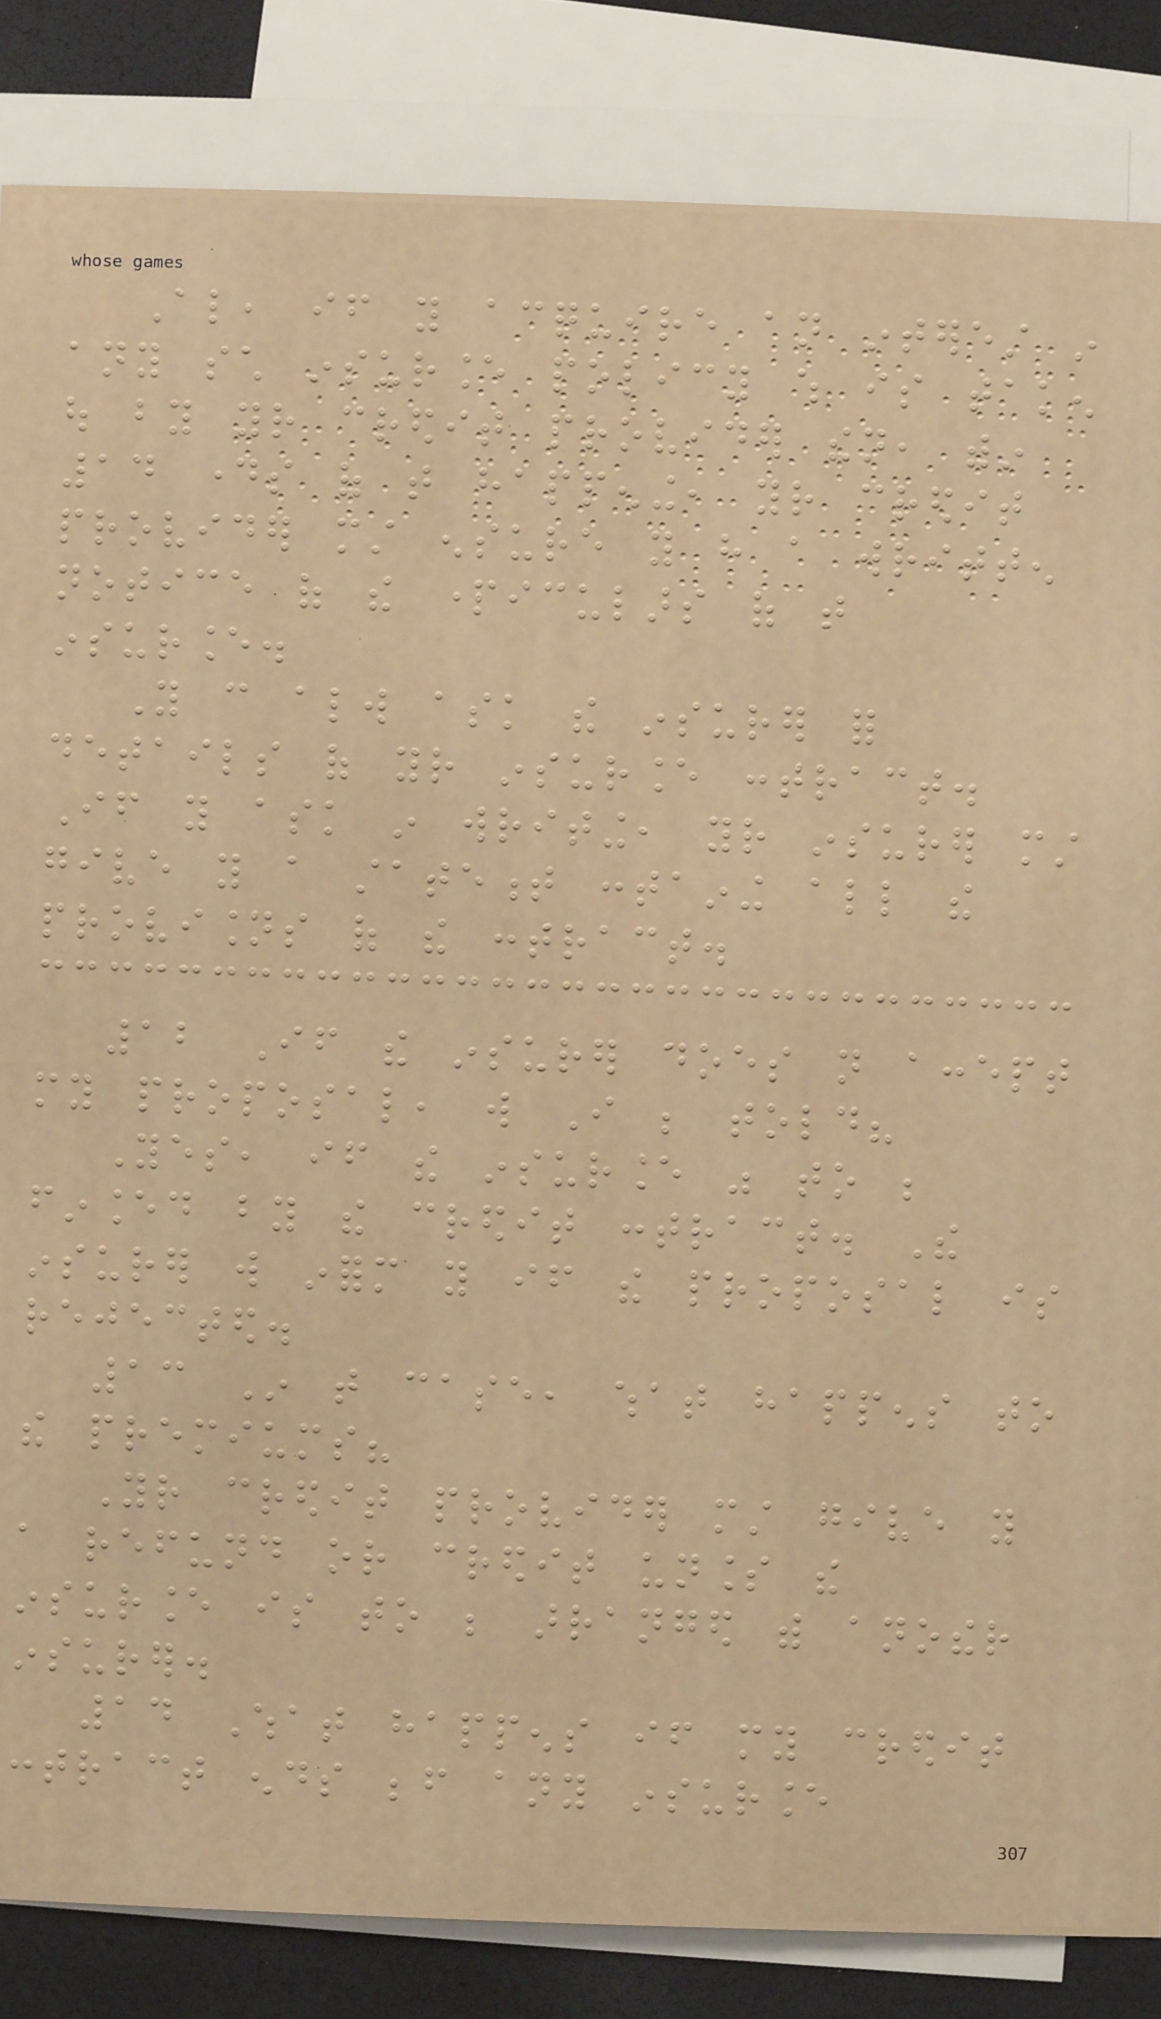Also, if you acquire an interest in
any such insurance policy which is taken
out by your credit provider then, within
14 days of that happening, your credit
provider must ensure you have a written
notice of the particulars of that
insurance.
You can always ask the insurer for
details of your insurance contract.
If you ask in writing, your insurer must
give you a statement containing all the
provisions of the contract.
12 If the insurer does not accept
my proposal, will I be told?
Yes, if the insurance was to be
financed by the credit contract. The
insurer will inform you if the proposal is
rejected.
13 In that case, what happens to
the premiums?
Your credit provider must give you
a refund or credit unless the
insurance is to be arranged with another
insurer.
14 What happens if my credit
contract ends before any insurance
